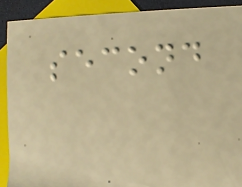second
